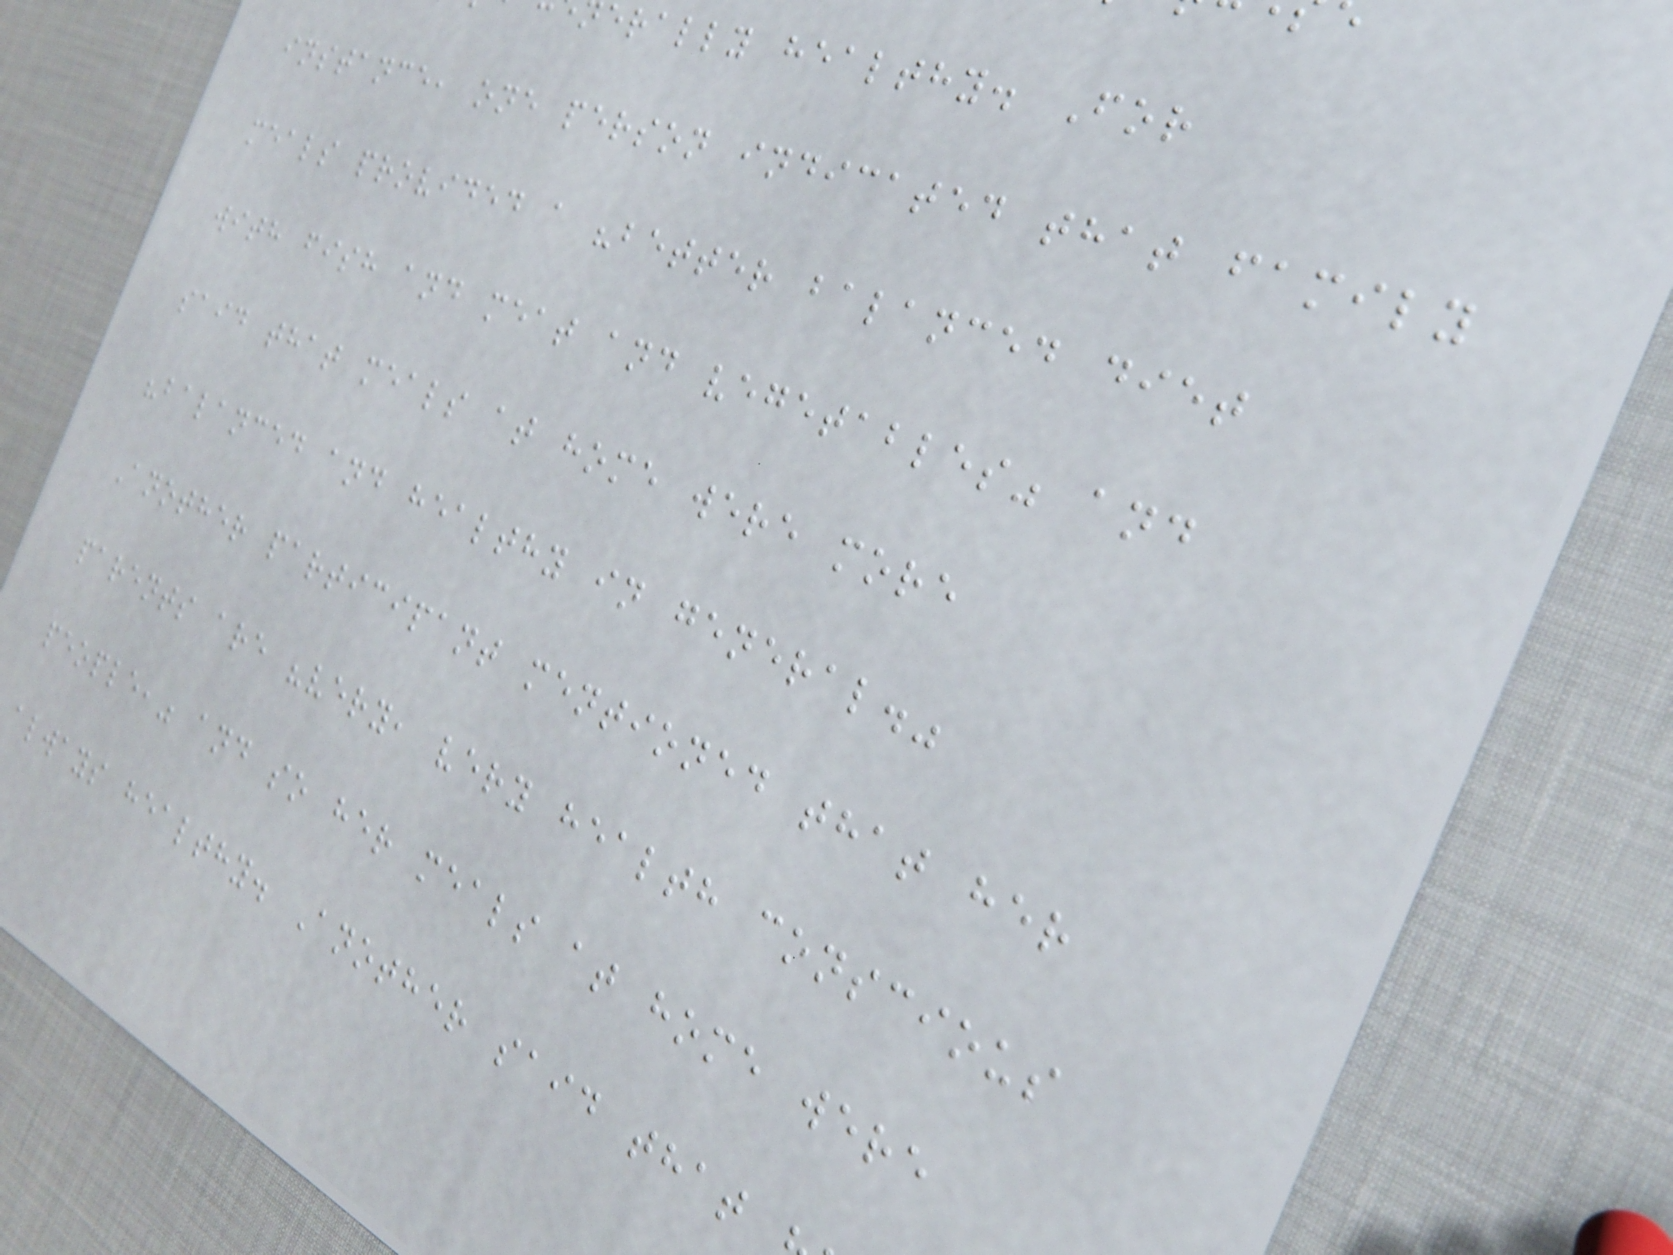erally healthy. For
instance, one person indicated that family
meals provided a "better balanced diet
with fish and meat and vegetables" and
said that meals at home were more
"balanced and healthy in general."
Another participant mentioned that her
parents are "very, very health conscious
people," and so her meals at home were
always healthy. Another said that
